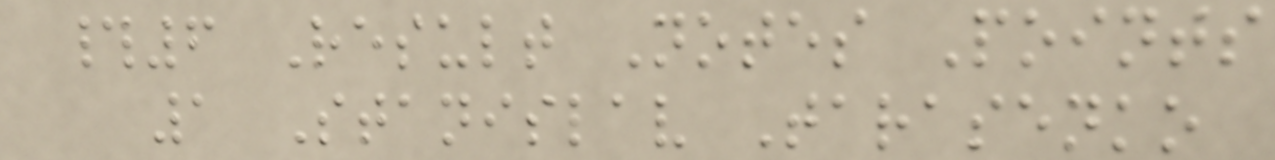#6 Result Notes Points
1 Stanislav Tarasenko
